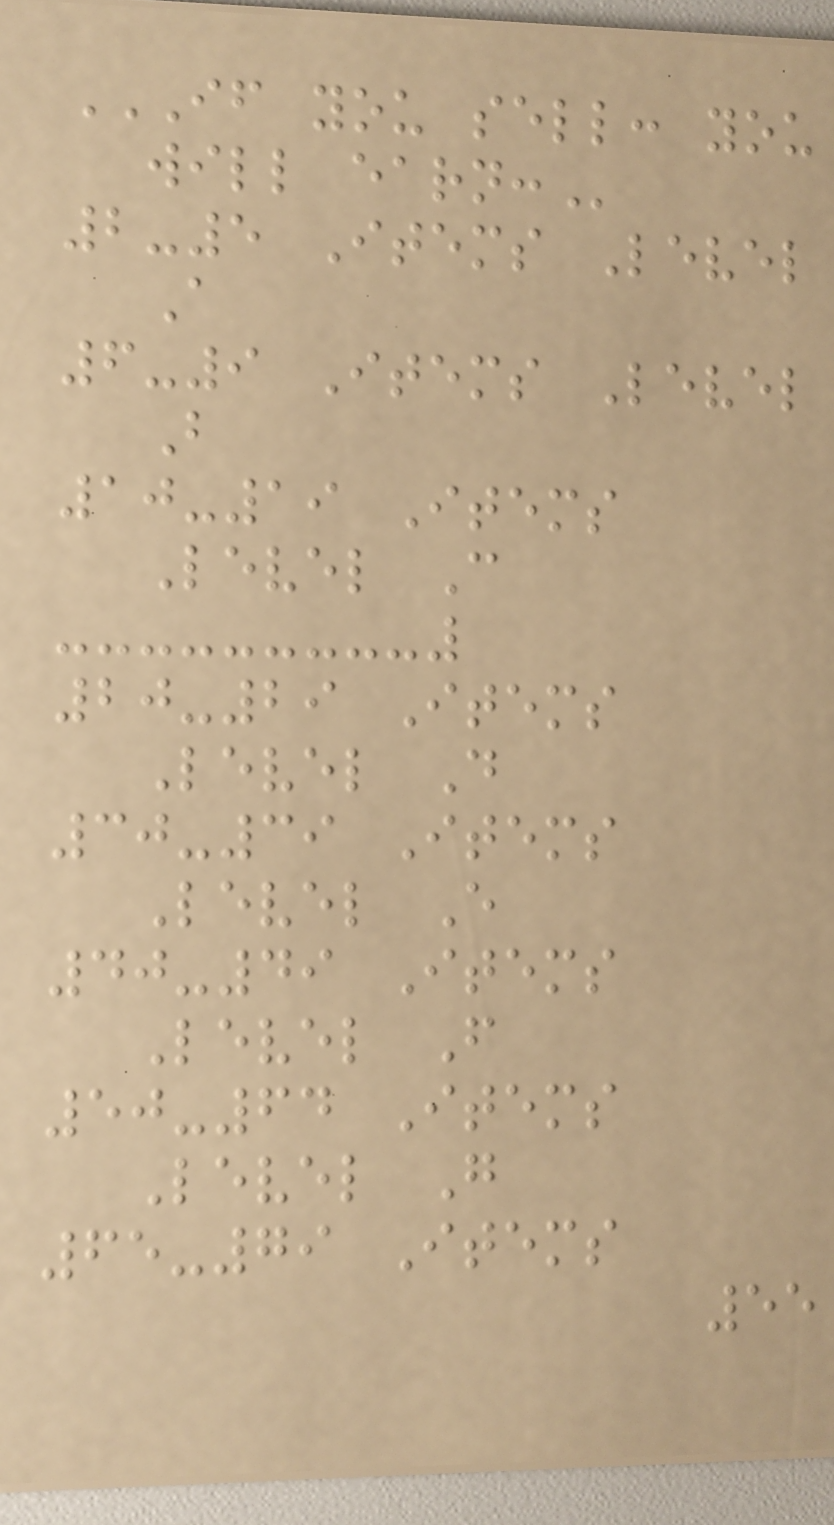IF YOU SELL: YOU
WILL EARN:
2-5 Items Level
A
6-9 Items Level
B
10-19 Items
Level C
20-29 Items
Level D
30-39 Items
Level E
40-49 Items
Level F
50-64 Items
Level G
65-79 Items
55
